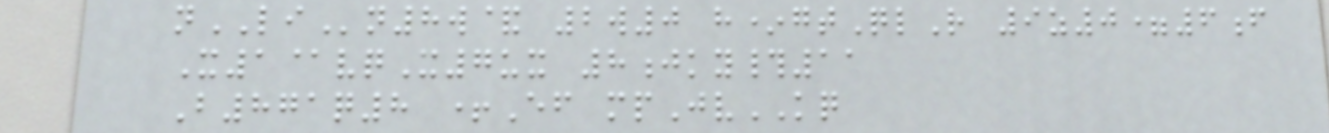nLIn8w& 2w0 h*gtQlR 9z0=6f
X1@vqX7ux 8jky#11
B871q8 +Ef mpJvKQ
